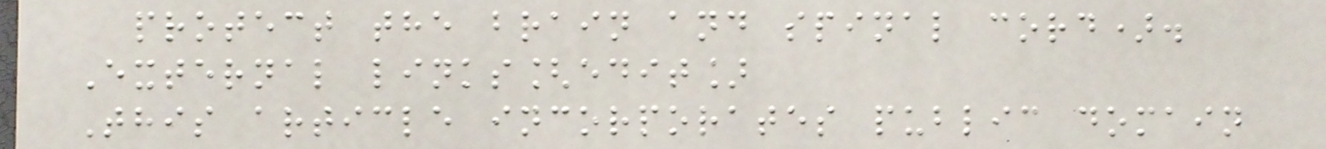protect the brain and spinal cord).
External links[edit]
This article incorporates public domain
